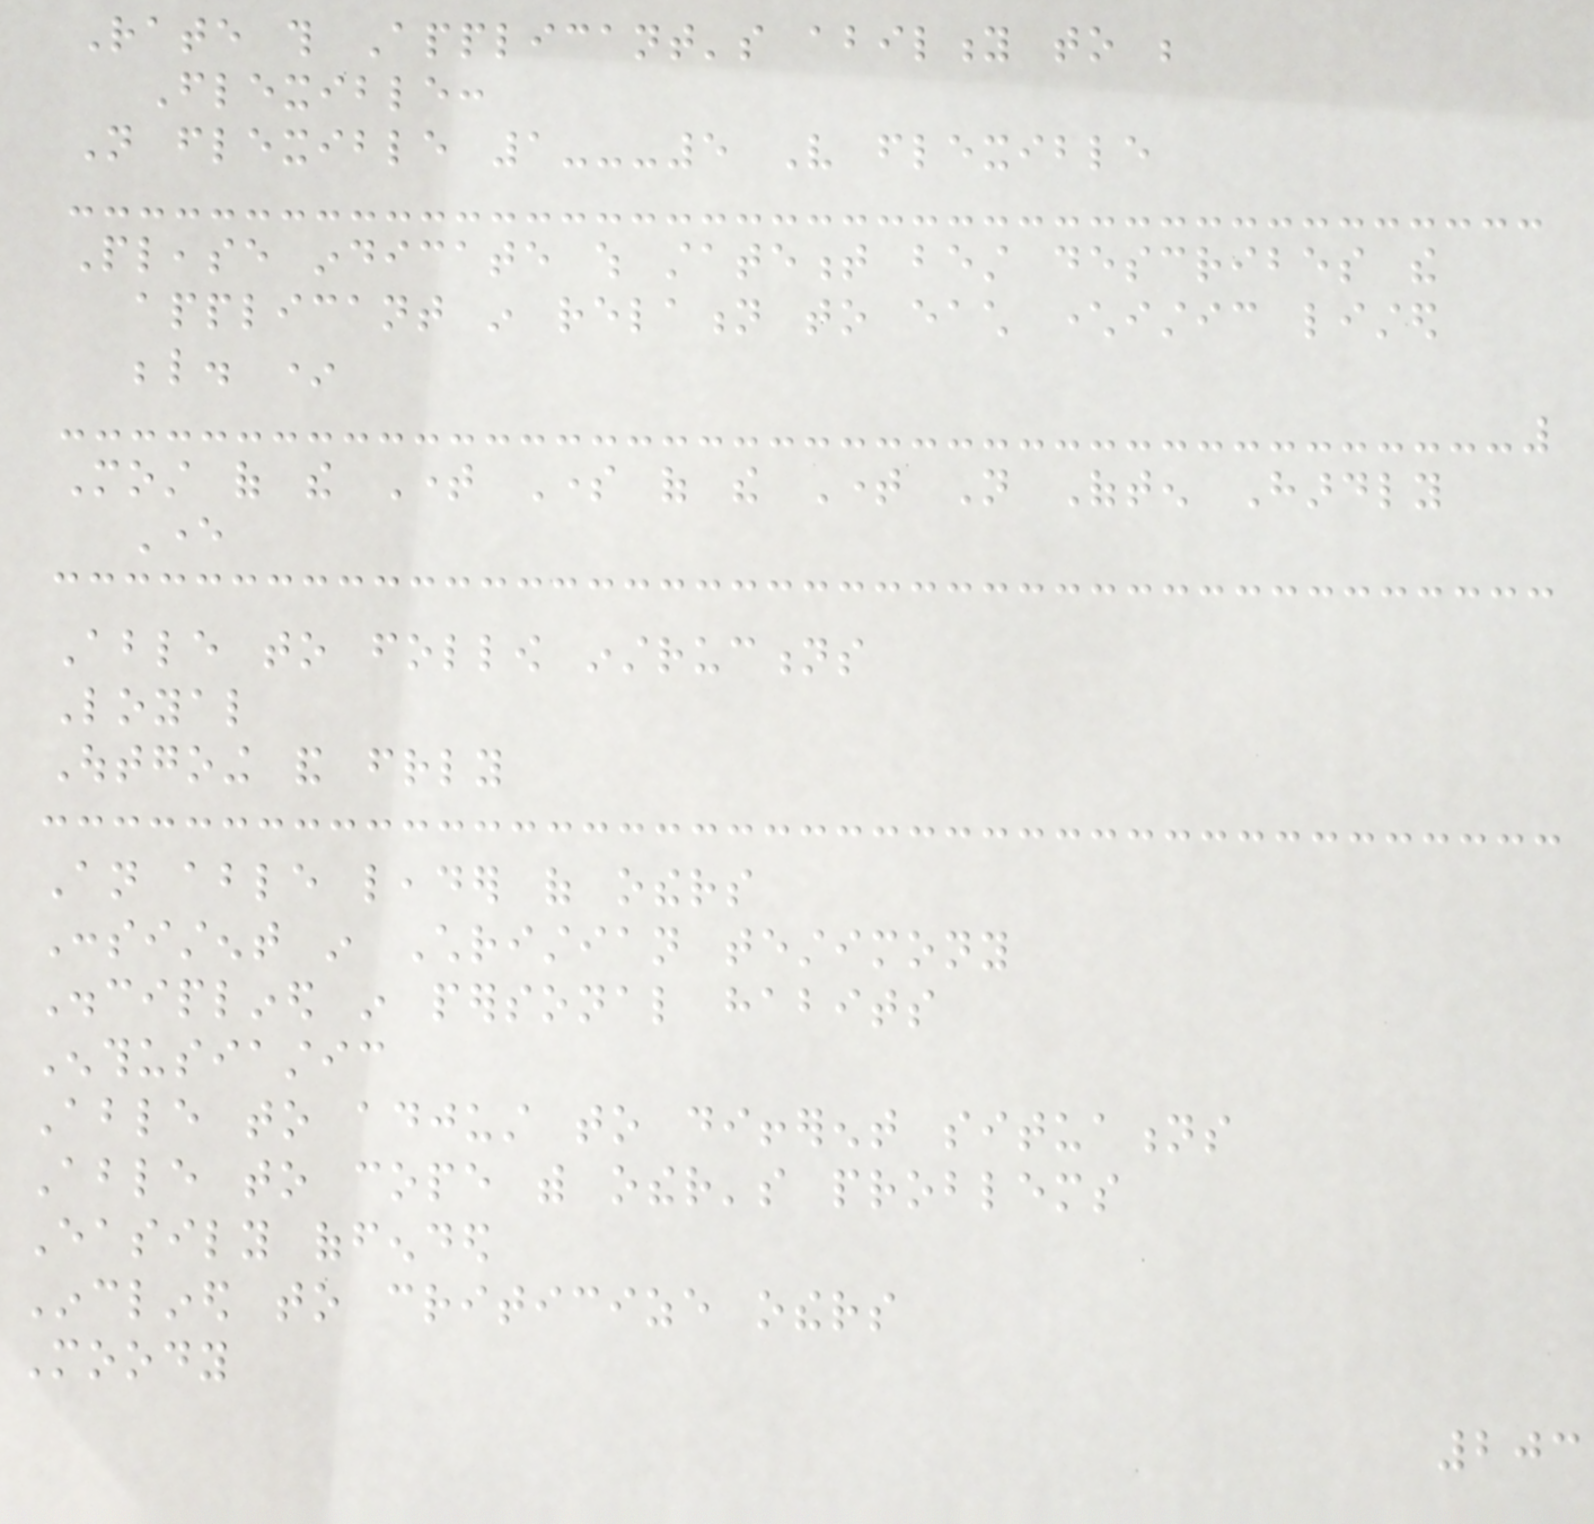Rate this Applicant's ability to be
Flexible:
Not flexible 1---5 Very flexible
Please indicate which statement best describes the
applicant in relation to each characteristic listed
below. *
Most of the Time Some of the Time Not Often Hardly
Ever
Able to follow instructions
Loyal
Outgoing and friendly
An able leader of others
Consistent in Christian testimony
Disciplined in personal habits
Enthusiastic
Able to adjust to different situations
Able to cope with other's problems
Easily offended
Inclined to criticize others
Moody
203
